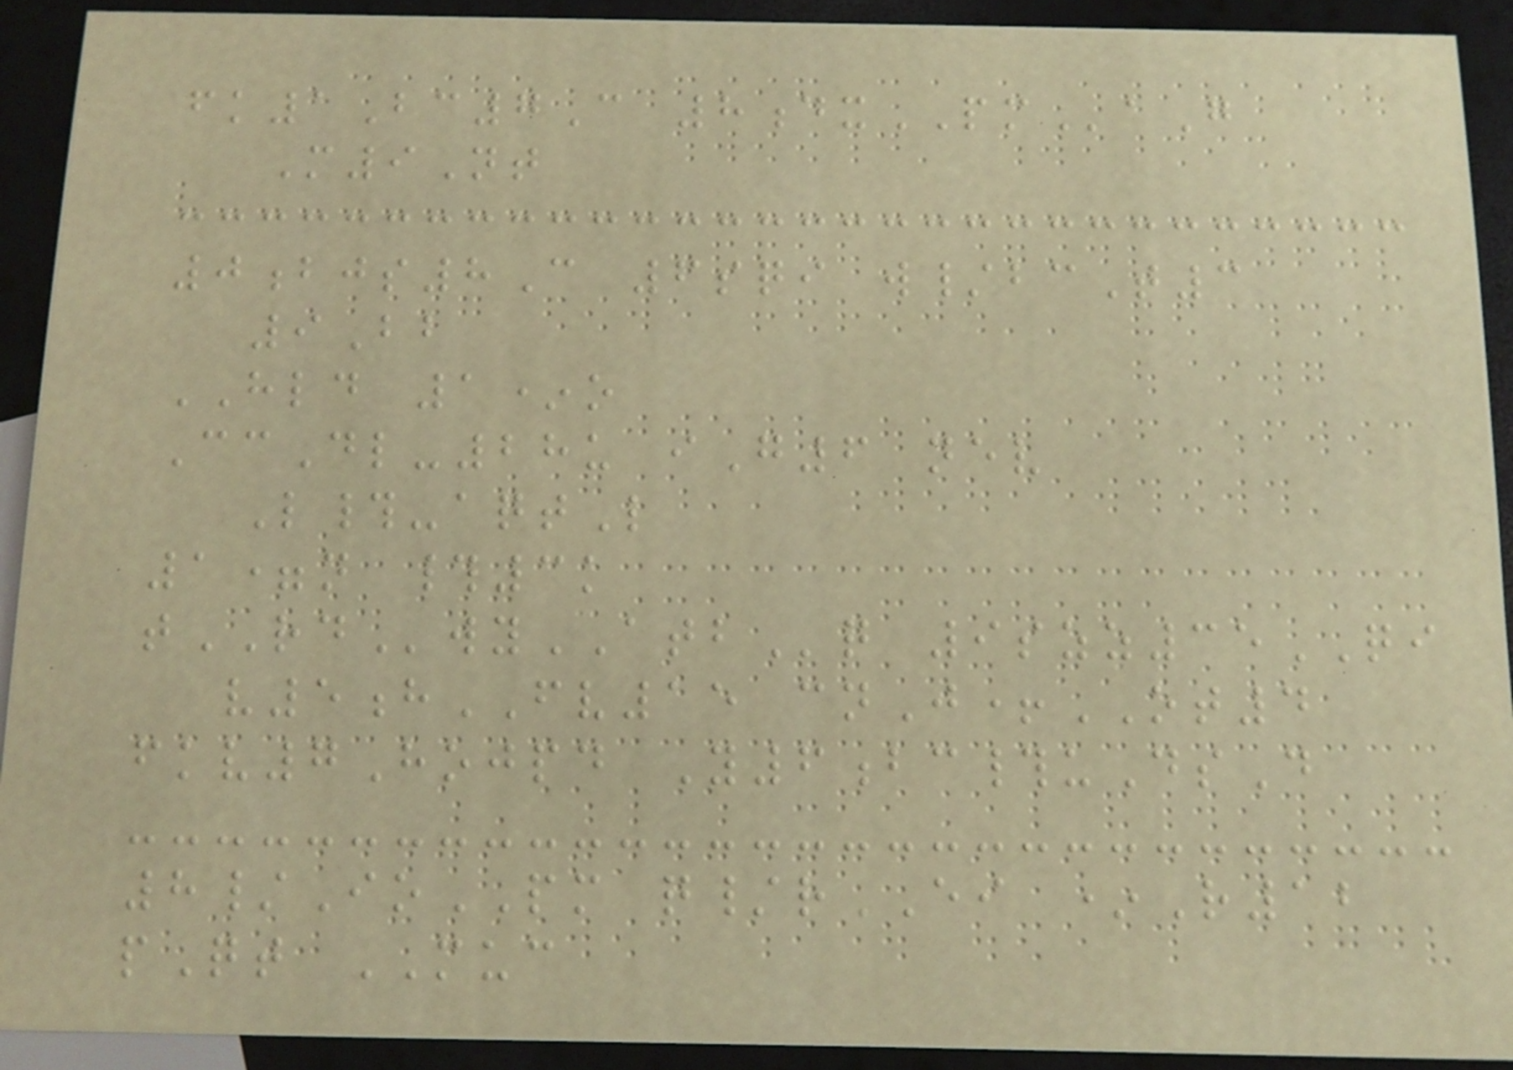fk1Bc7C 8dxPMaG
M9Nt
0bjs8C 6sqi w/bcT3
9Bb
HLD 1*o
CcDl-28u iG6 nev
L#-aqtL
1=n #3k
tRDwyATBq 9szz35QI
v5hFV15 cnJ+OT4
fkv7Hojpd Y6bc#uDsD
8/IoPM q/rEI *R12
pQt MUC
